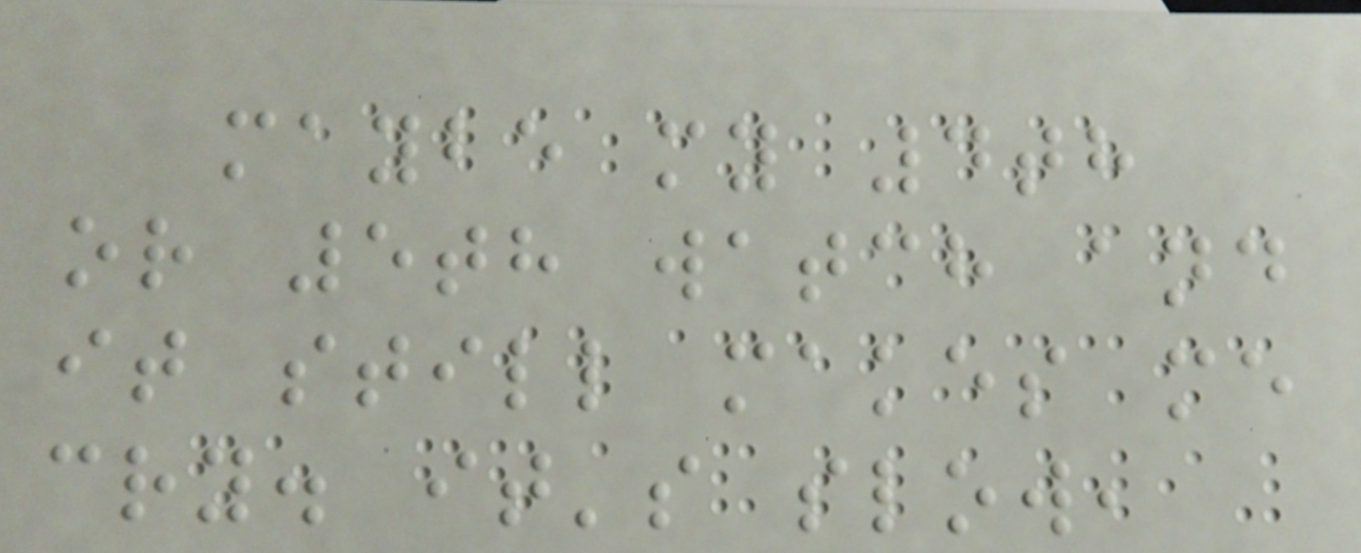maybe my 4th
or 5th watch and
it still makes me
cry. it's slow,
